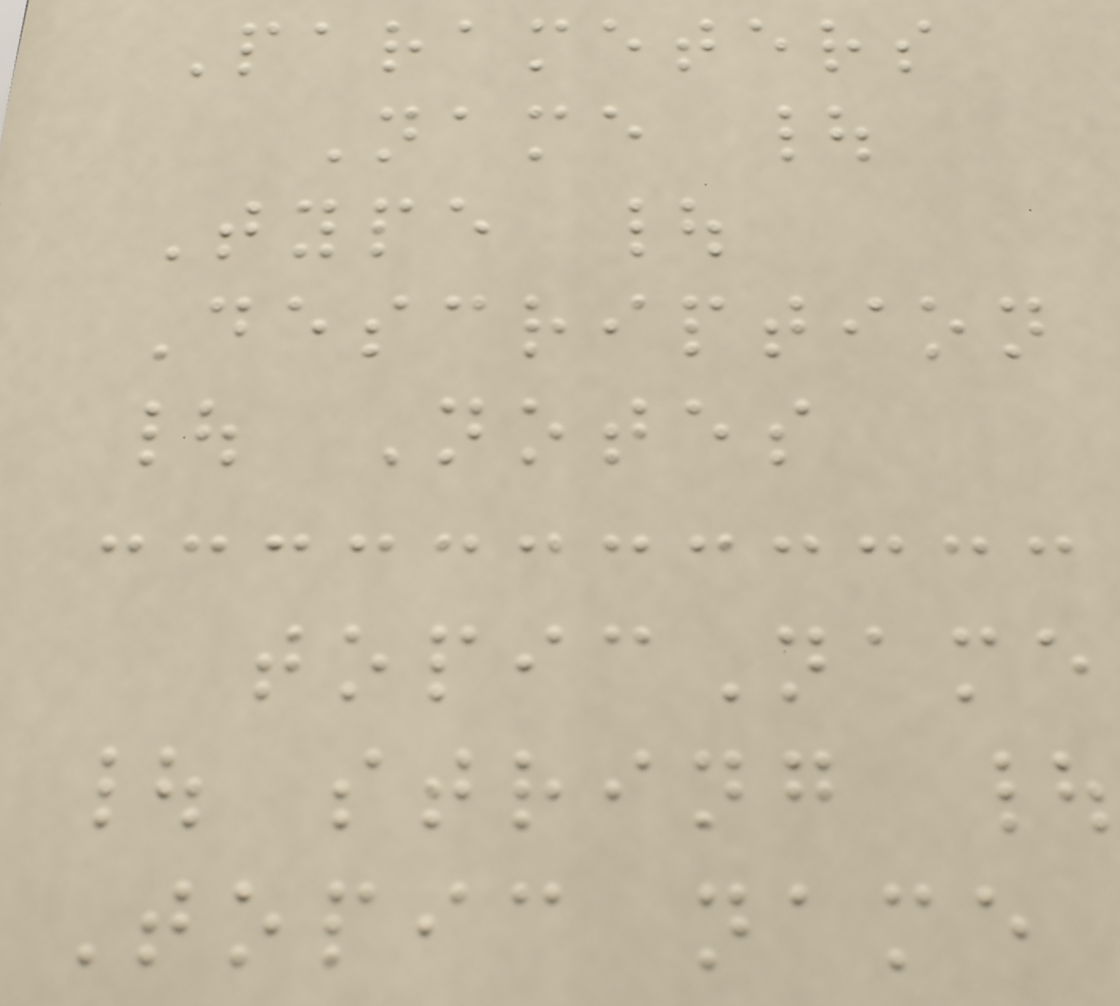Parameters
Name |
Type |
Description
| Notes
topicName
| string |
Topic name
